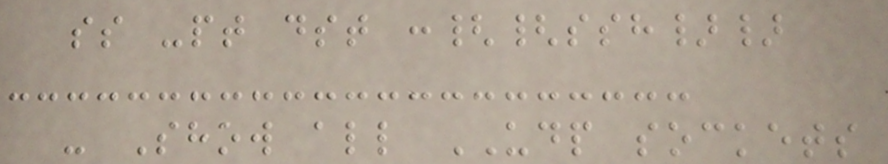ss -pt dst :{{ssh}}
- Show all UDP sockets
